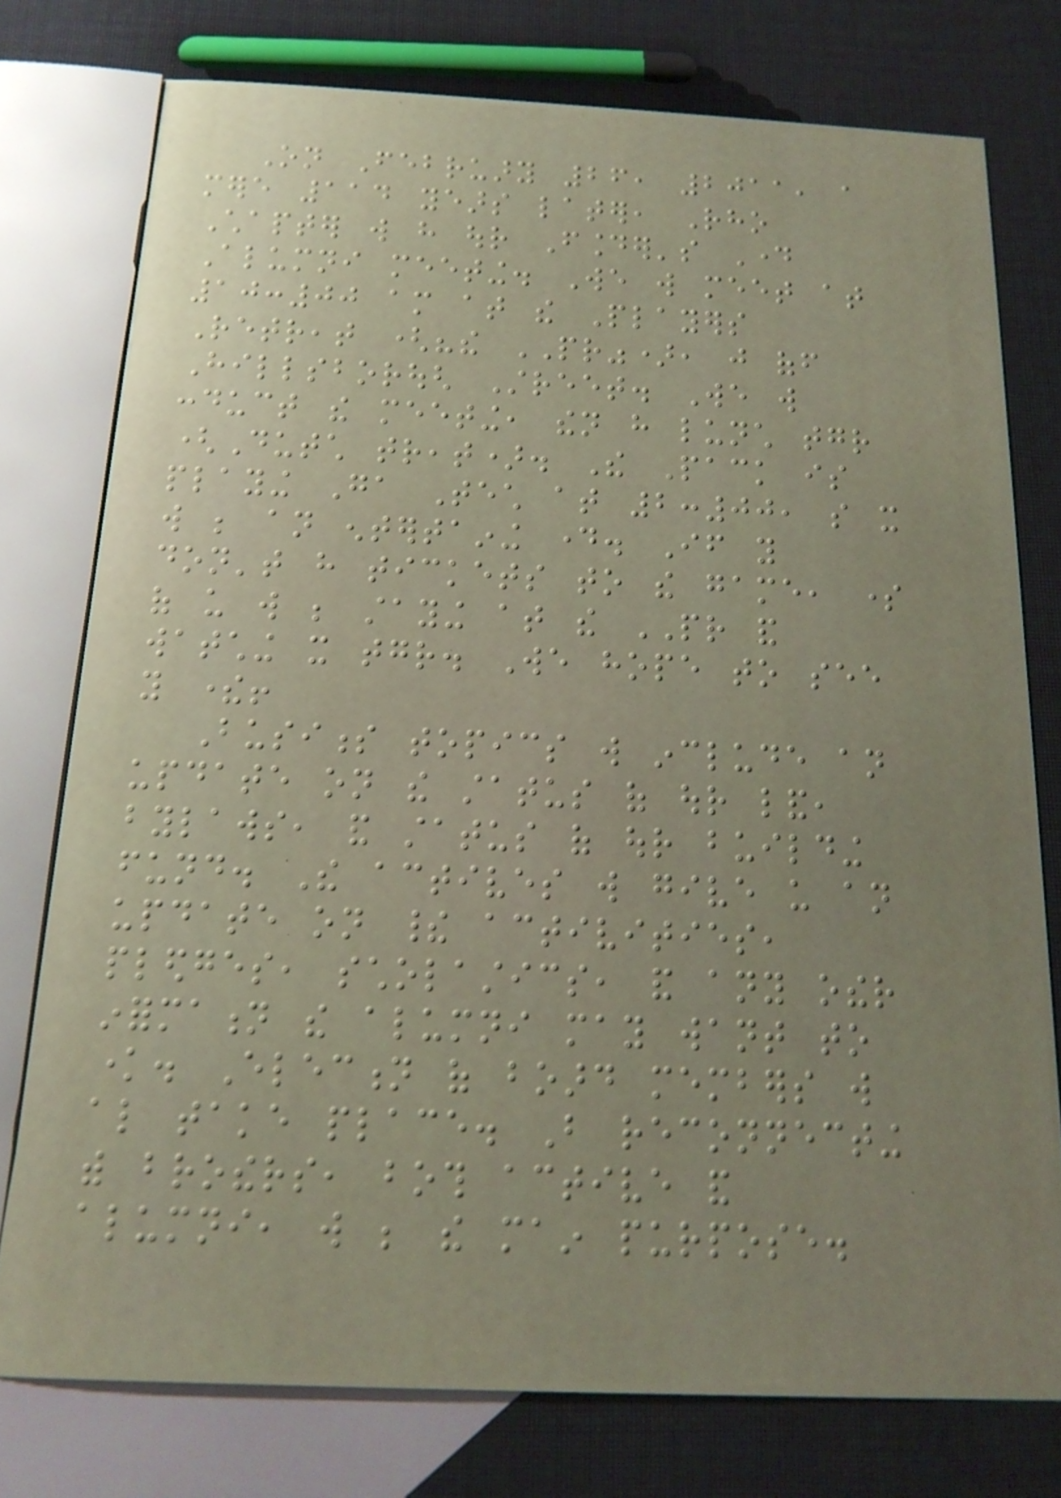On February 26, 2011, a
mere 114 years later, Rho
Chapter will have our Founder's Day
Alumni meeting. We will meet at
10:00 am at the Players
Retreat ("the PR"), just off
Hillsborough Street. We will
conduct the meeting, then have lunch together
(Dutch treat). The Pack is
playing Ga Tech at 2:00, so it
will be an entertaining day. If you
don't have tickets to the game, some
of us will be staying at the PR and
watching it together. We hope to see
you there!
Business topics will include an
update on the status of our land,
bylaws, and status of our building
fund. The actives will give us an
update on their activities,
pledges, scholastics, and any other
information the alumni may want to
know. Election of board members will
also take place. But reconnecting
with brothers, both active and
alumni, will be the main purpose.
